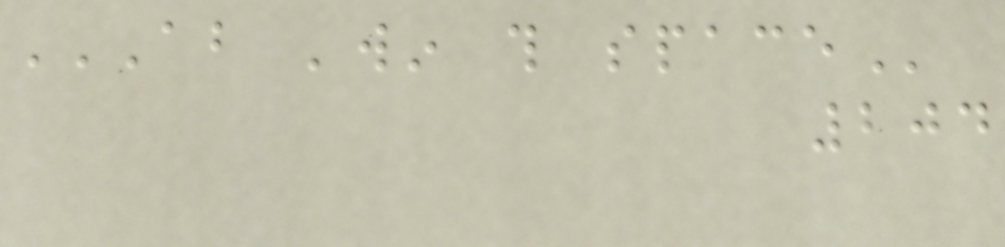ABOUT 'WIN THIS SPACE
204
